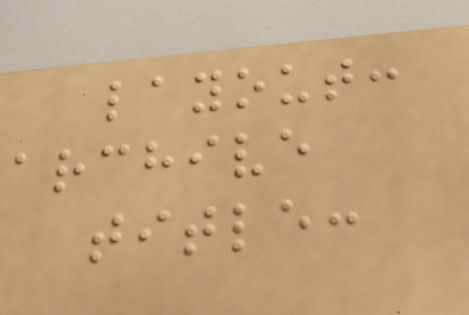layout:
archive
title:
